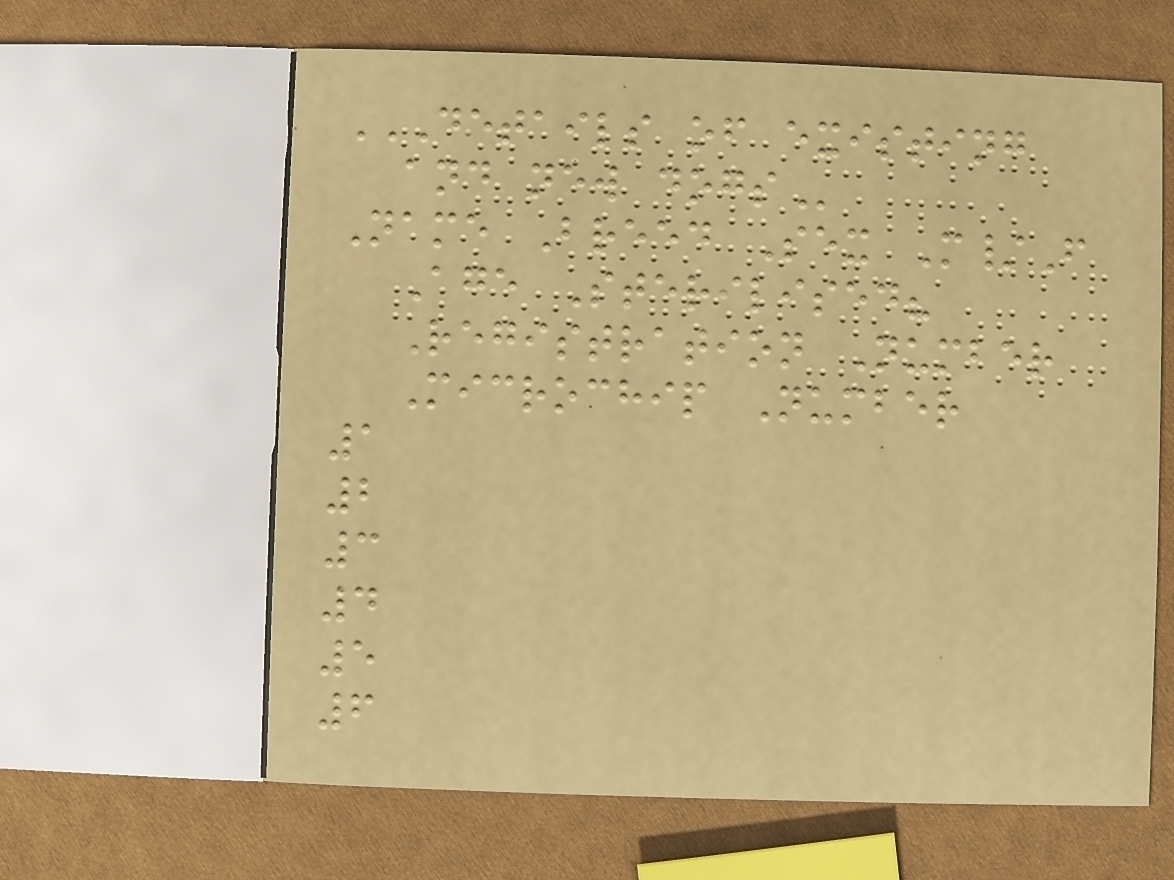DETAILS OF EXISTING
AND NEW DOGS
Name Breed Sex M/F
Age Sterilised?
Registration Number
Microchip Number
1
2
3
4
5
6
